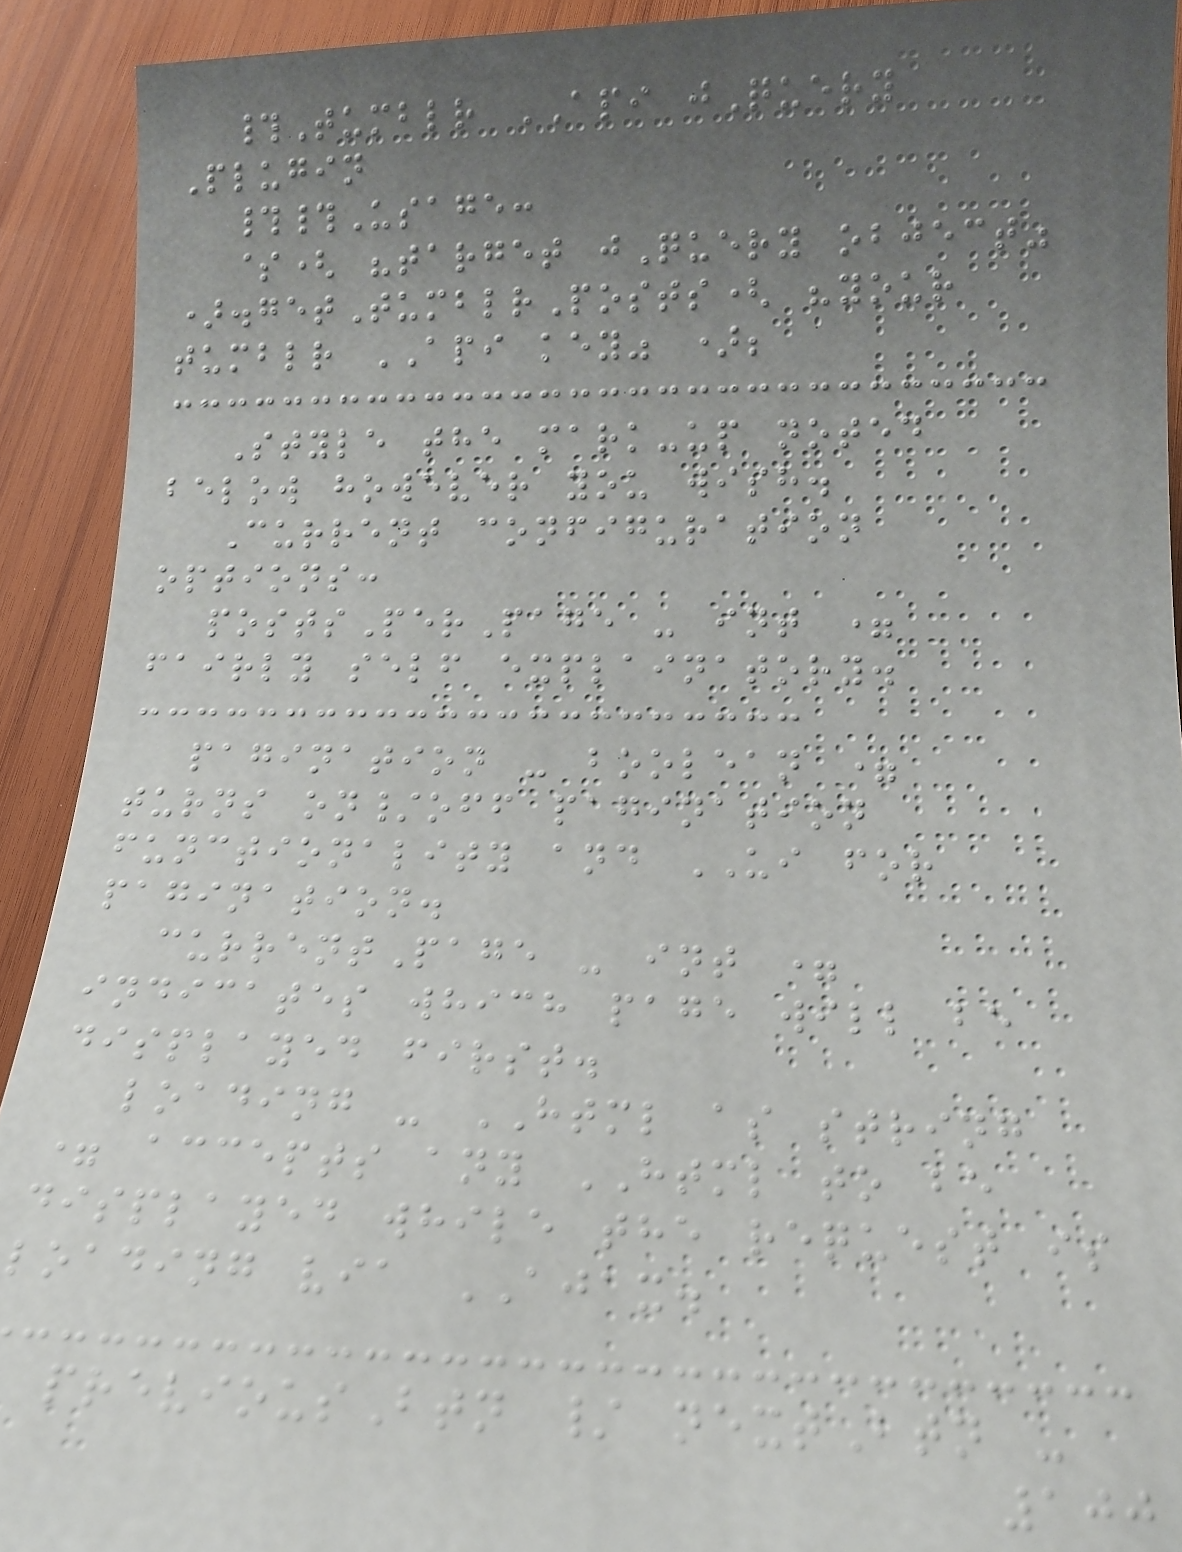#Tumblr API jQuery
Plugin
##Usage:
$( "target jQuery object"
).getTumblrPosts( "your
tumblr API key" );
Style the mark-up noted
below however you wish.
Current configuration
options:
postsPerPage - int =
fairly self explainatory.
pagination - boolean =
turns on/off pagination
functionality and UI for
pagination.
currentPage - int =
indicates which page will be
displayed first.
loading - HTML as string
= accepts any HTML to be
displayed while the request is
loading via AJAX.
previousBtn / nextBtn -
100
